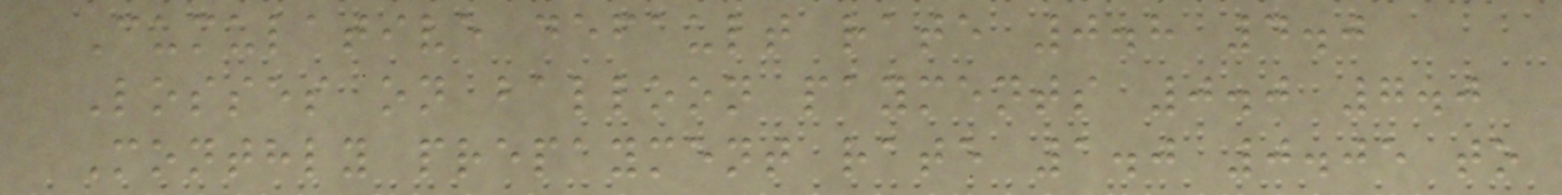Cumulative default rate 0.8 4.0
Losses on balloon payments 0.0 7.0
Monthly prepayment rate 1.0 0.05 to
